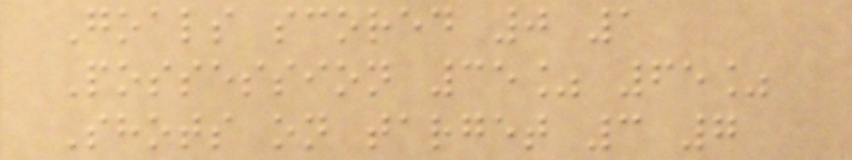Goals scored 0 1
Possession 35% 65%
Shots on target 3 7
